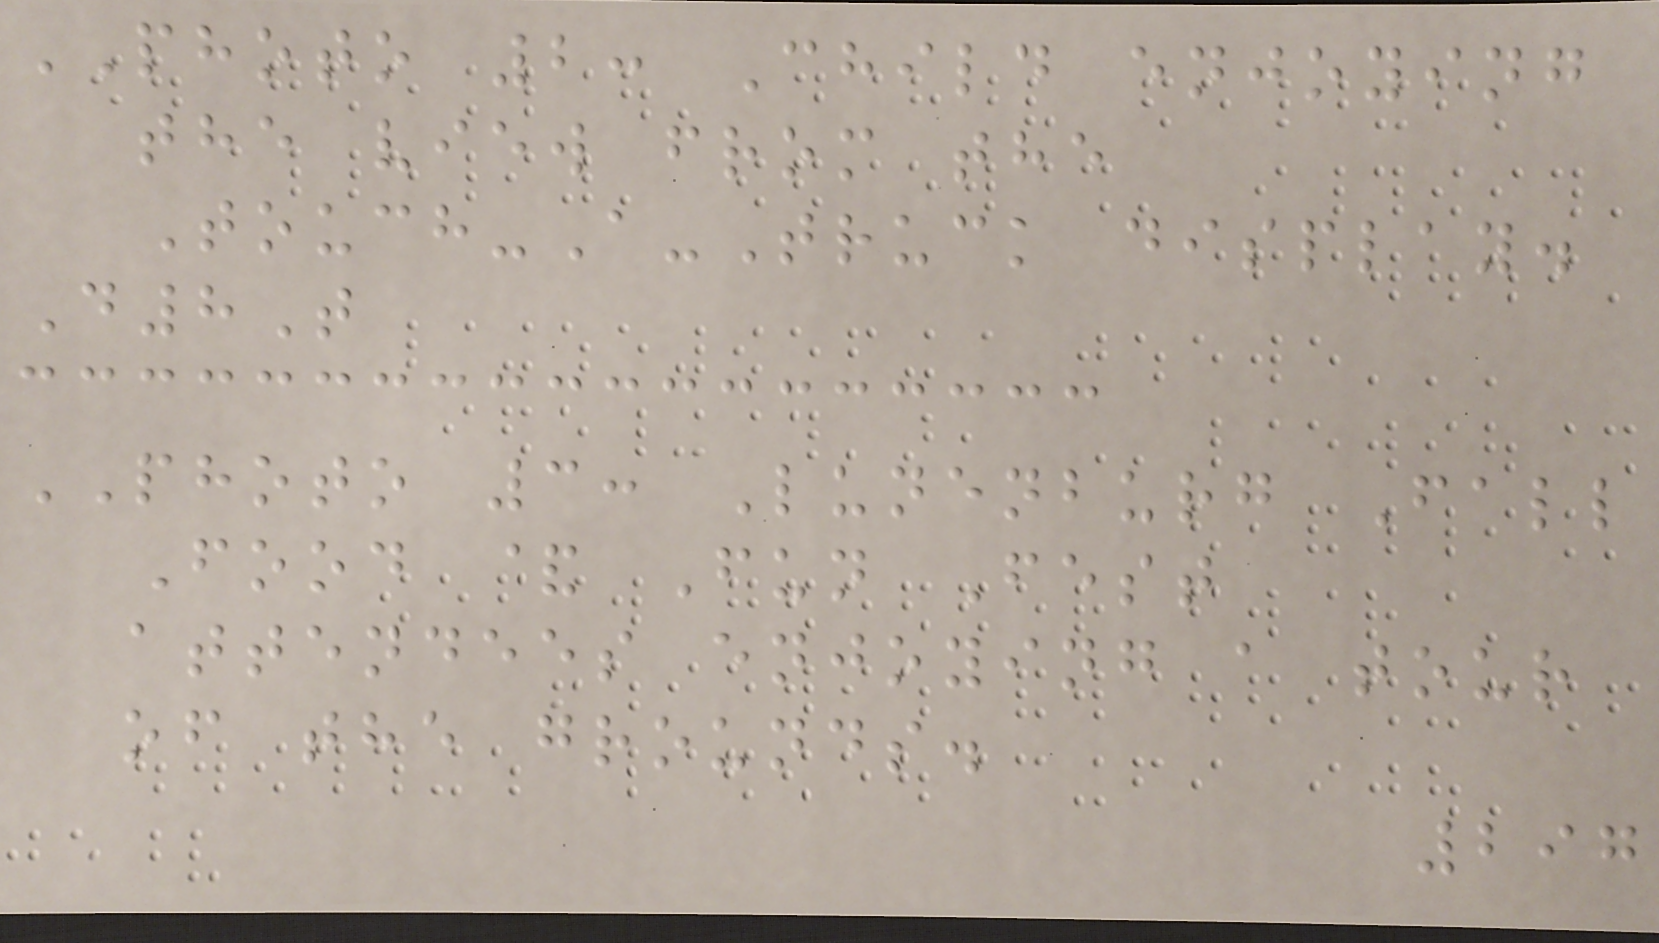PHOTO 2: Child enjoying
the view from the
Touch-A-Truck display.
D8T
PHOTO 3: Lunenburg Fall
Food & Fun Fest
attendees enjoying a tour
of the grounds.
297
